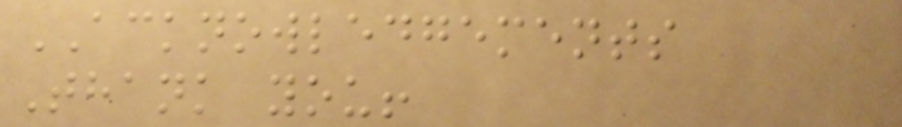ACKNOWLEDGEMENTS
Thank you!
